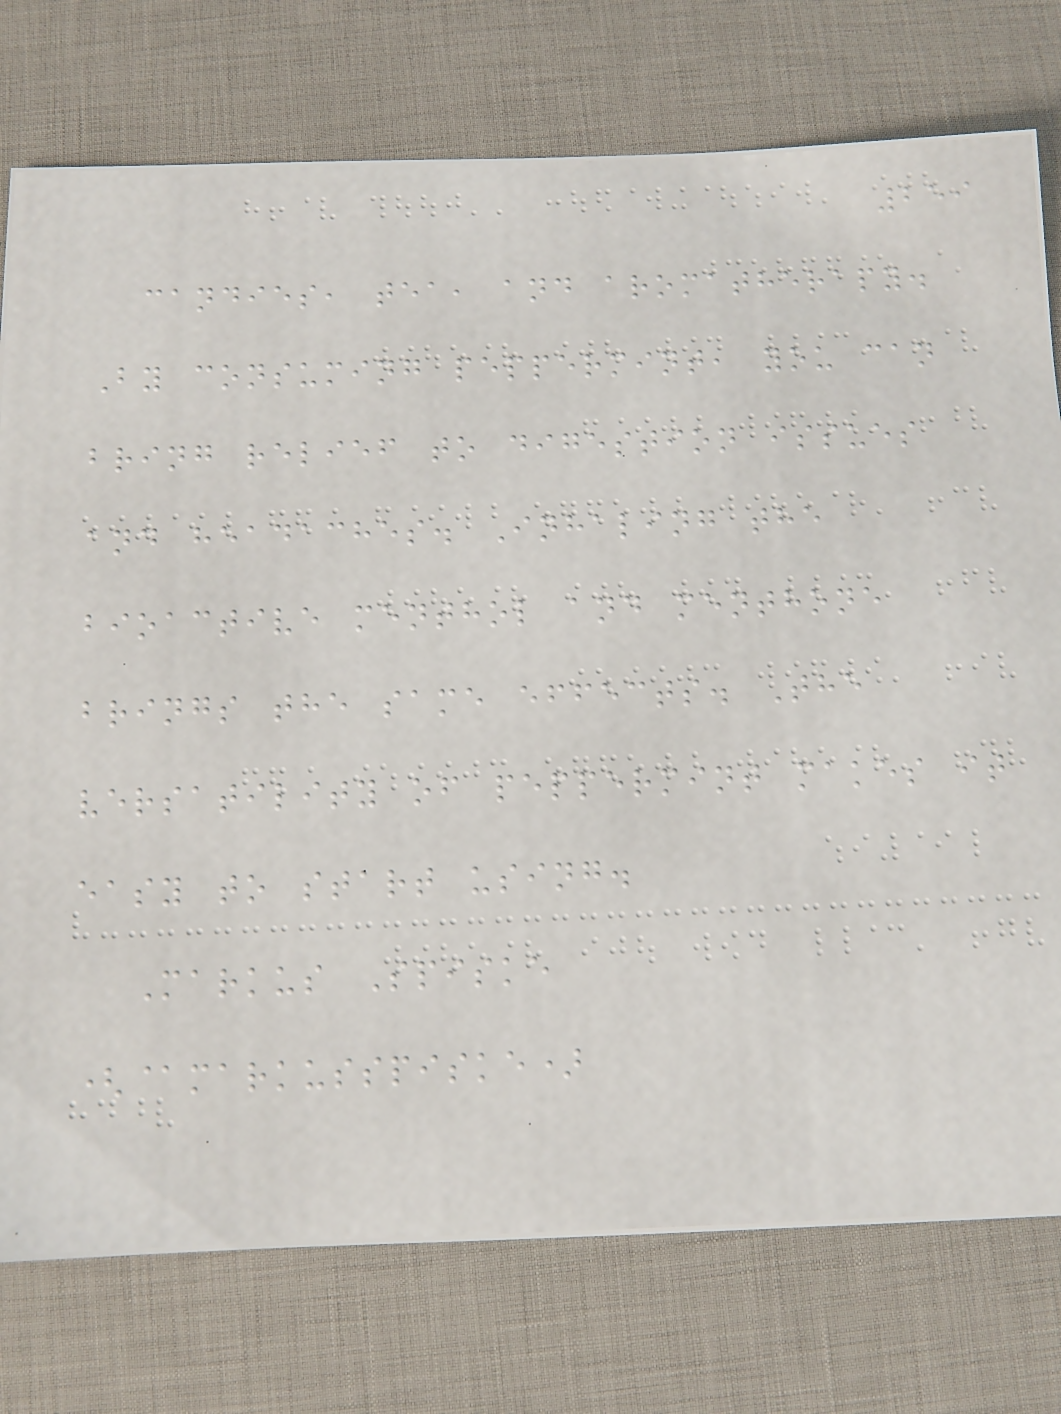259
candies, tea, and aromatherapy.
By consuming peppermint, you can
bring relief to digestion issues
and headaches. Inhaling the
bioactive menthol and menthone
brings the same effects. The
versatility of peppermint makes it
easy to start using.
Markus Spiske
(@markusspiske)
